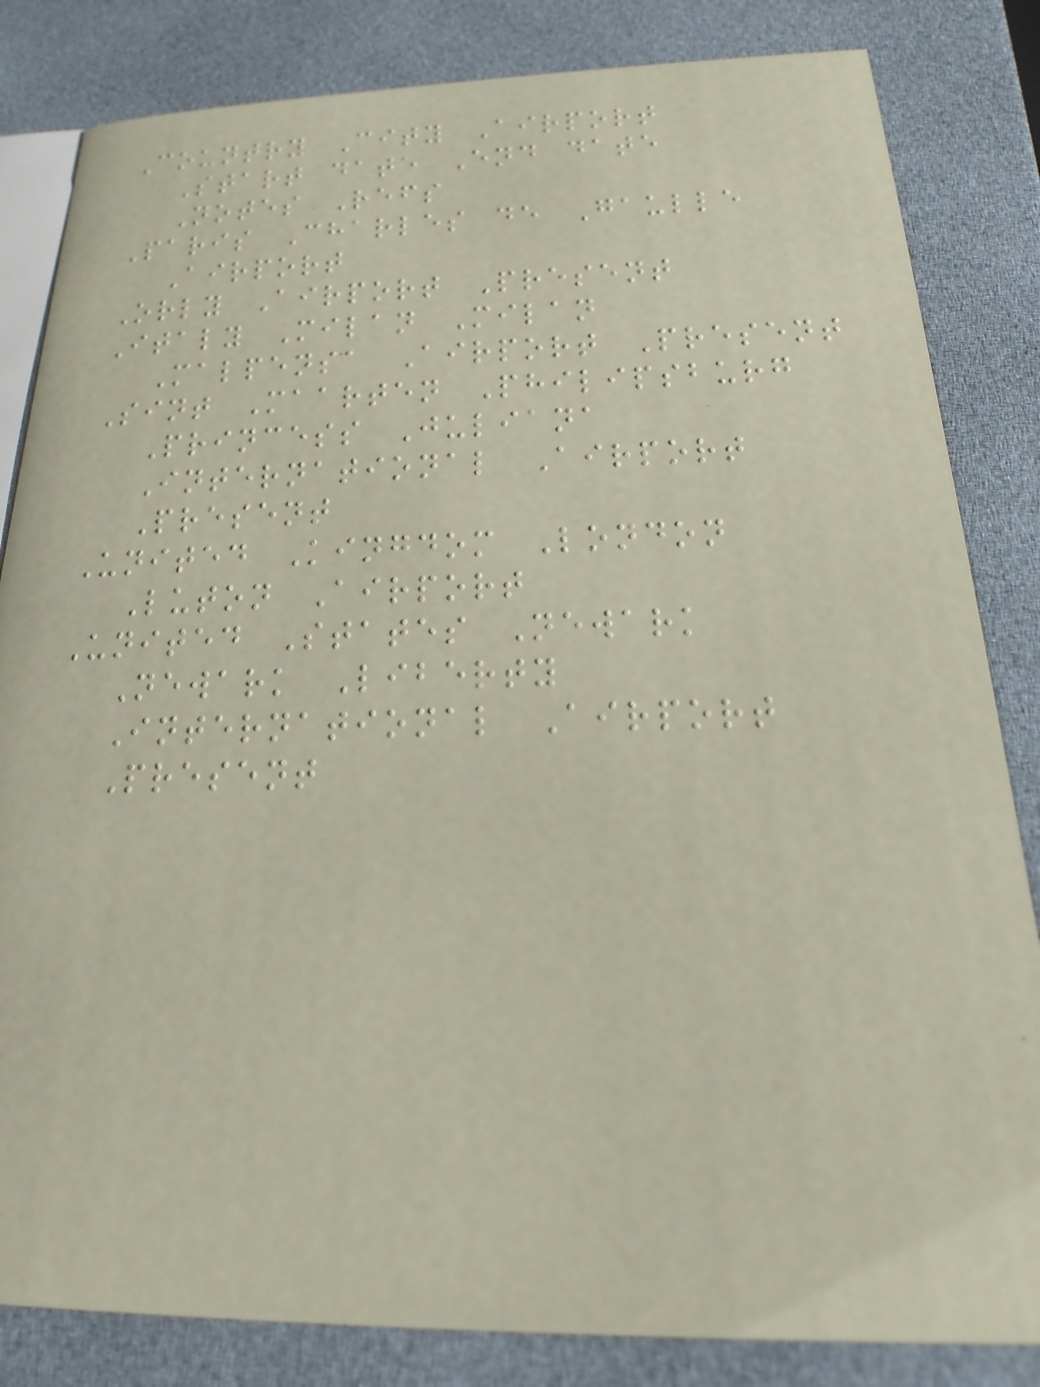Country City Airport
Start date End date
Notes Refs
Paris Charles de Gaulle
Airport
Orly Airport Present
Italy Milan Milan
Malpensa Airport Present
Sint Maarten Philipsburg
Princess Juliana
International Airport
Present
United Kingdom London
Luton Airport
United States Newark
Newark Liberty
International Airport
Present
